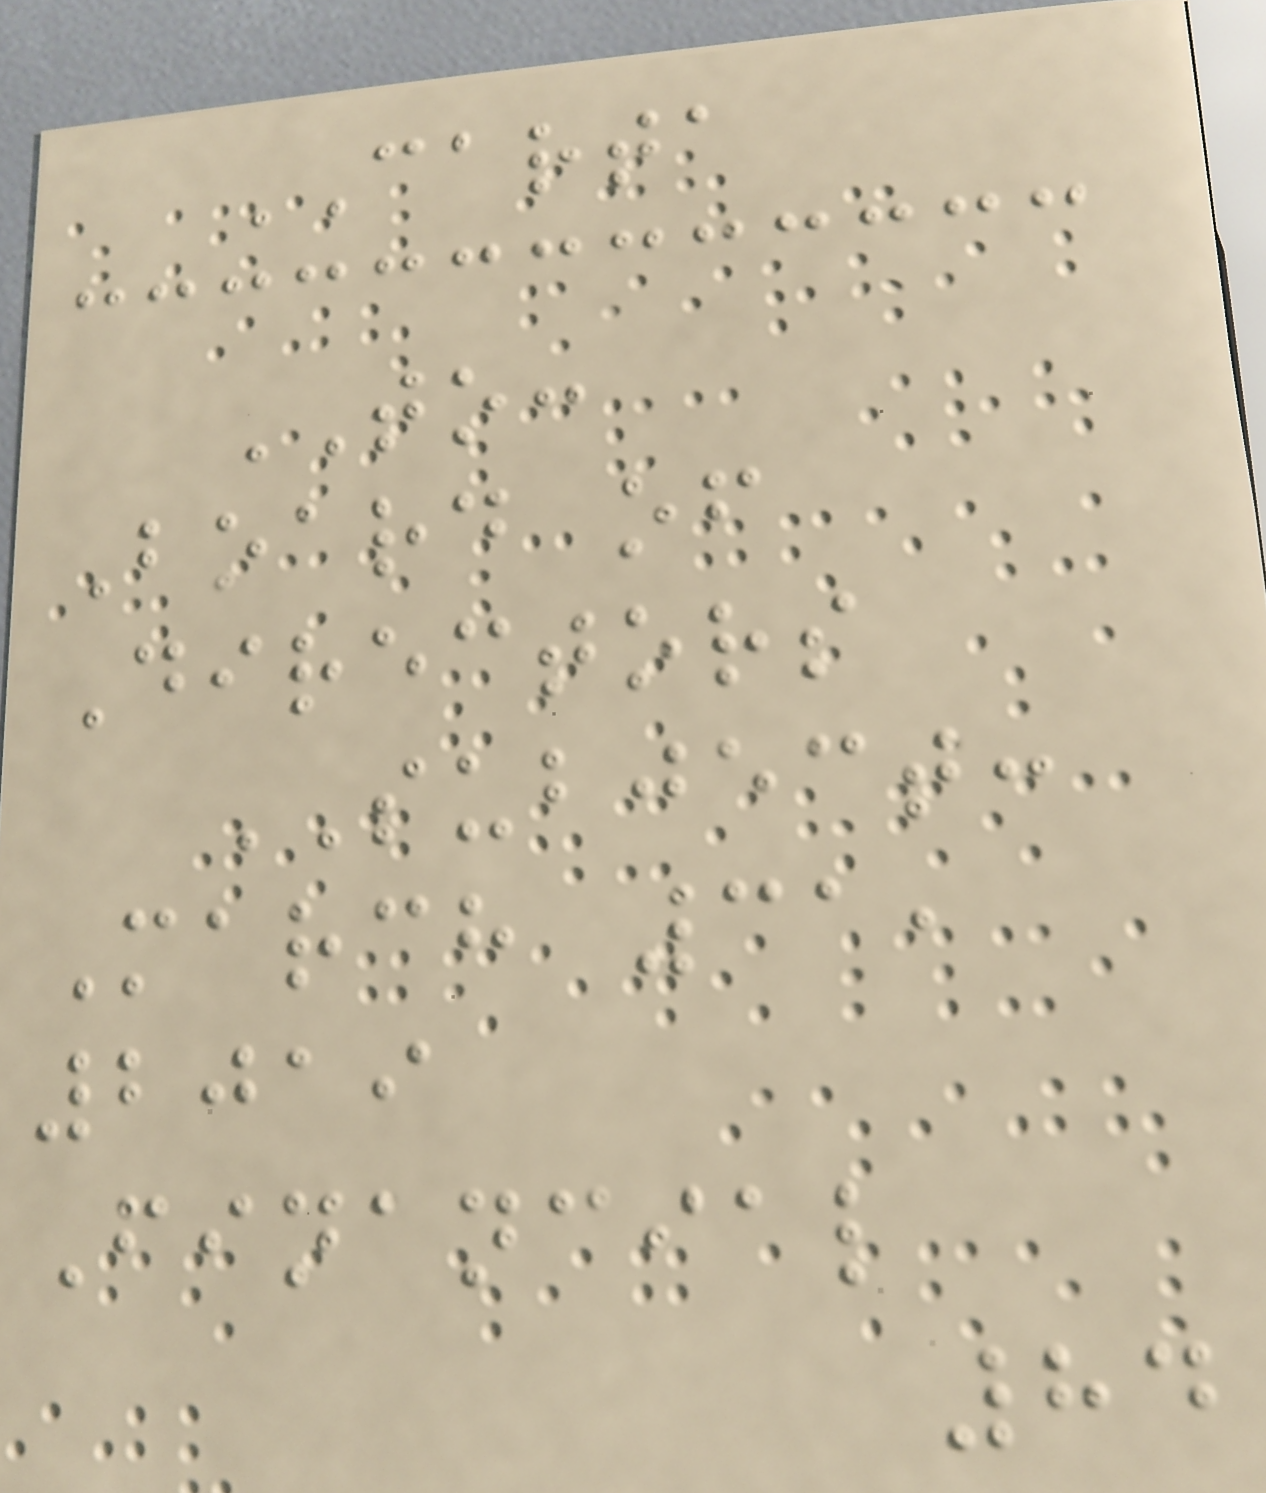CARTA
TO:
Board of
Directors
SUBJECT:
March 31,
2019
Financial
84
